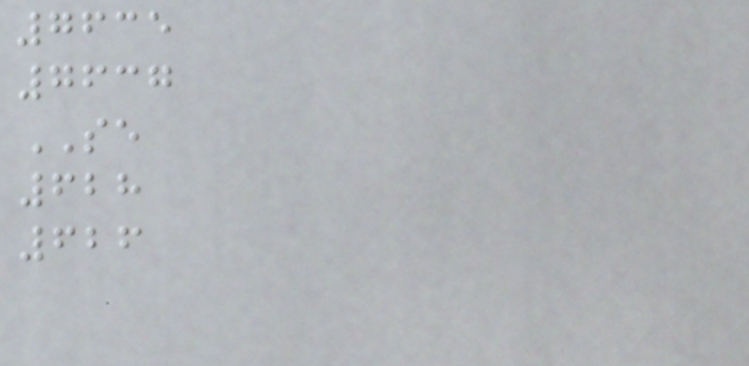7635
7637
SE
628
626
